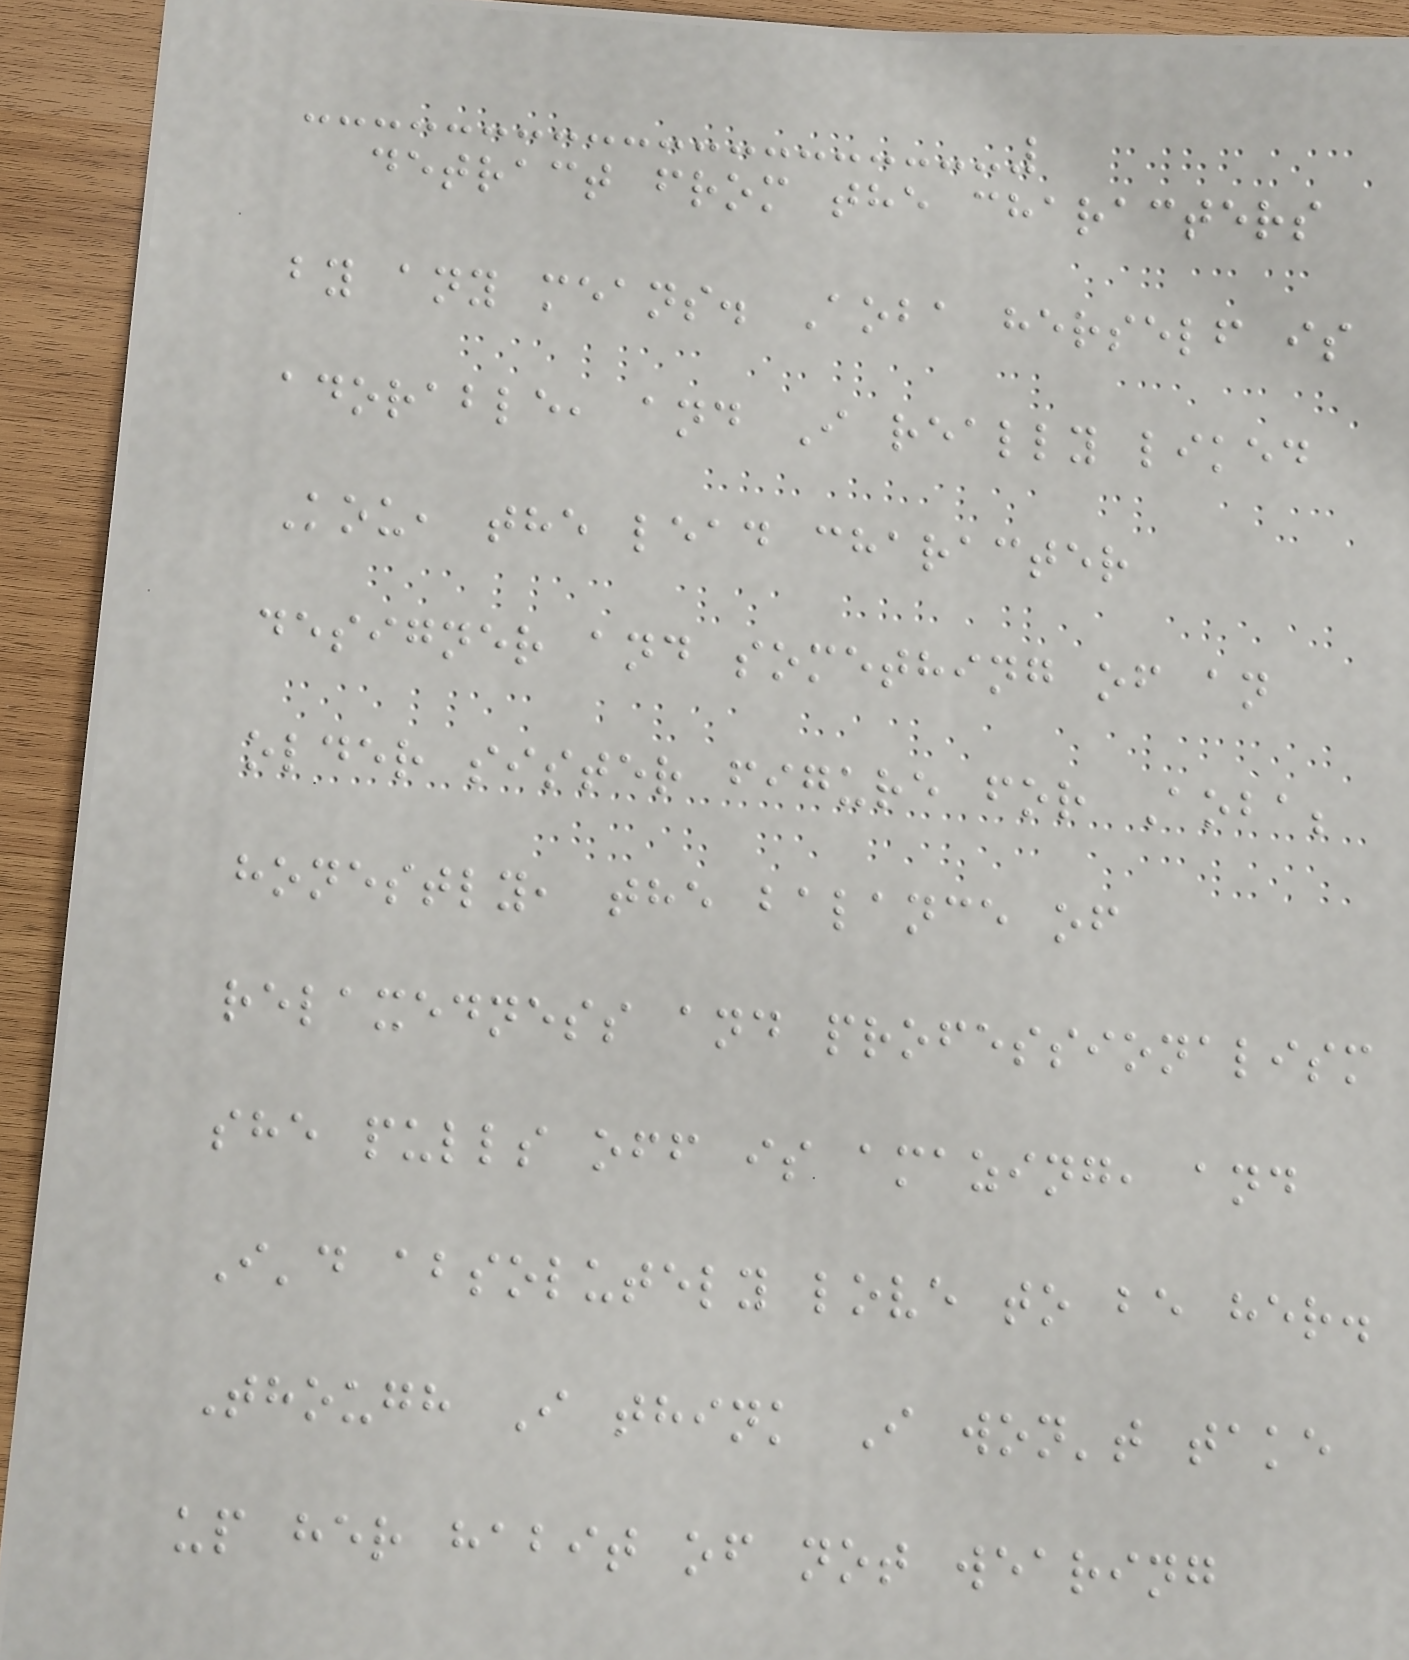detract from the characters
by any means. Aoba herself is
adorable, and I really liked
Kou, the lead character
designer and something of an
older sister figure for Aoba;
honestly, the balance of
relaxedness and professionalism
she pulls off is amazing, and
I'd absolutely love to be her.
Though I think I won't take
up her habit of not wearing
